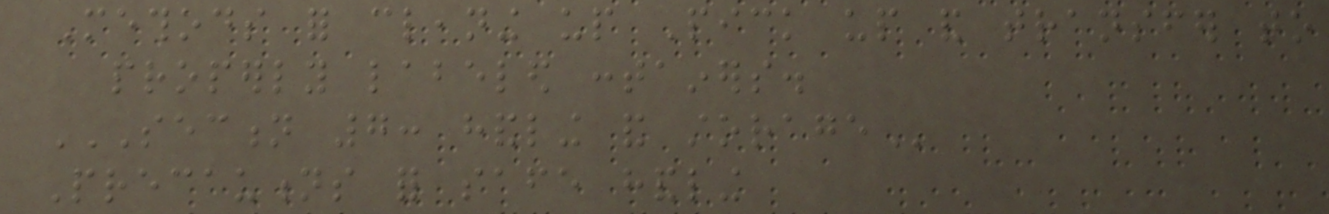Methods for cleaning up Pick up and transfer to
properly labeled containers.
SECTION 7: HANDLING AND STORAGE
Precautions for safe handling
